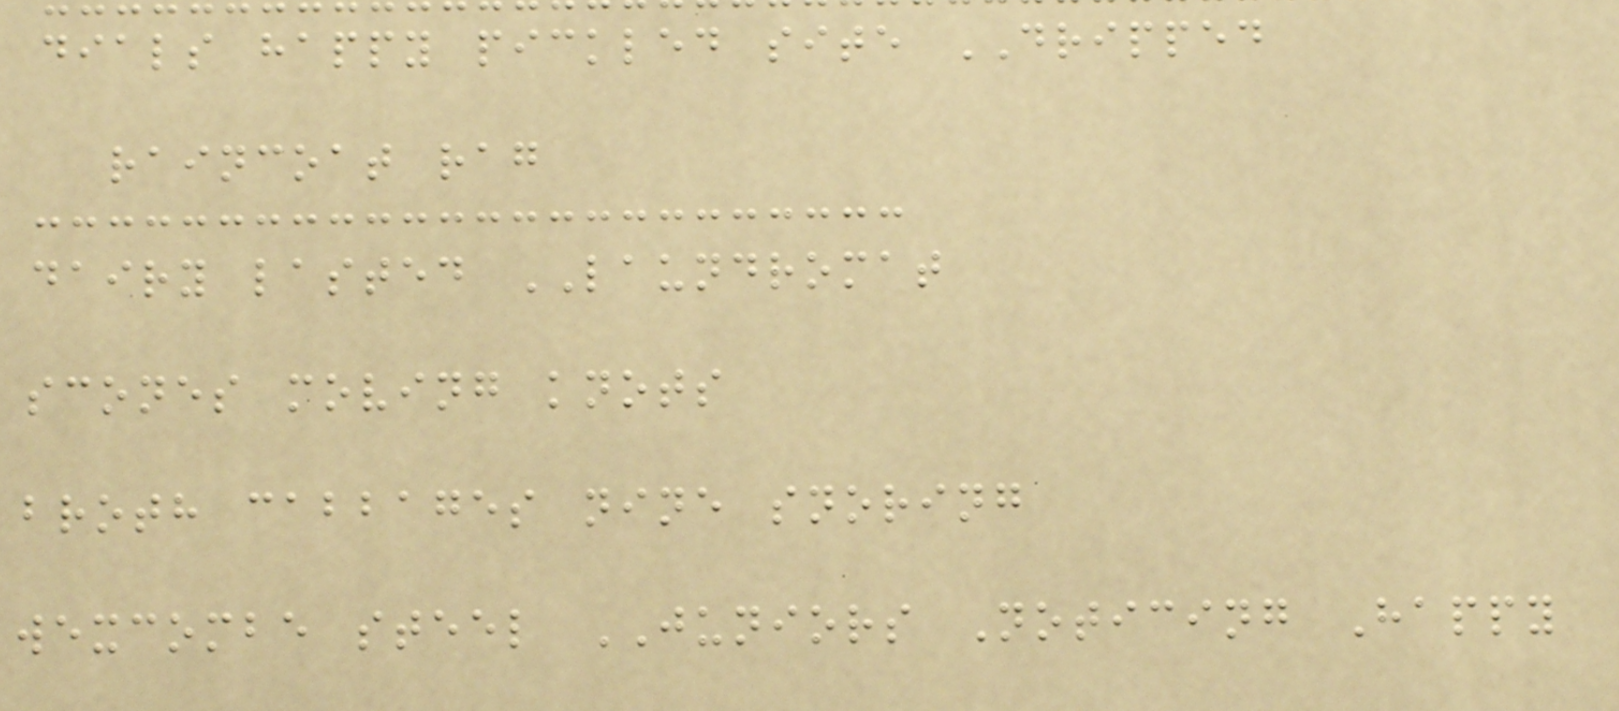dials happy pickled site DRIPPED
raincoat rag
dairy lasted LAUNDROMAT
scones moving knots
broth cabbages nine snoring
wexcombe steel JUNIORS Noticing Happy
